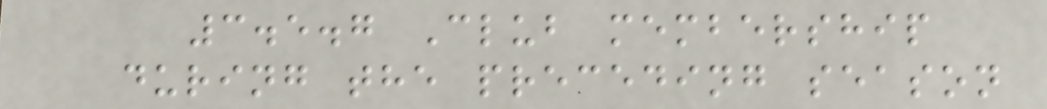3.5.7 Club membership
during the preceding season
